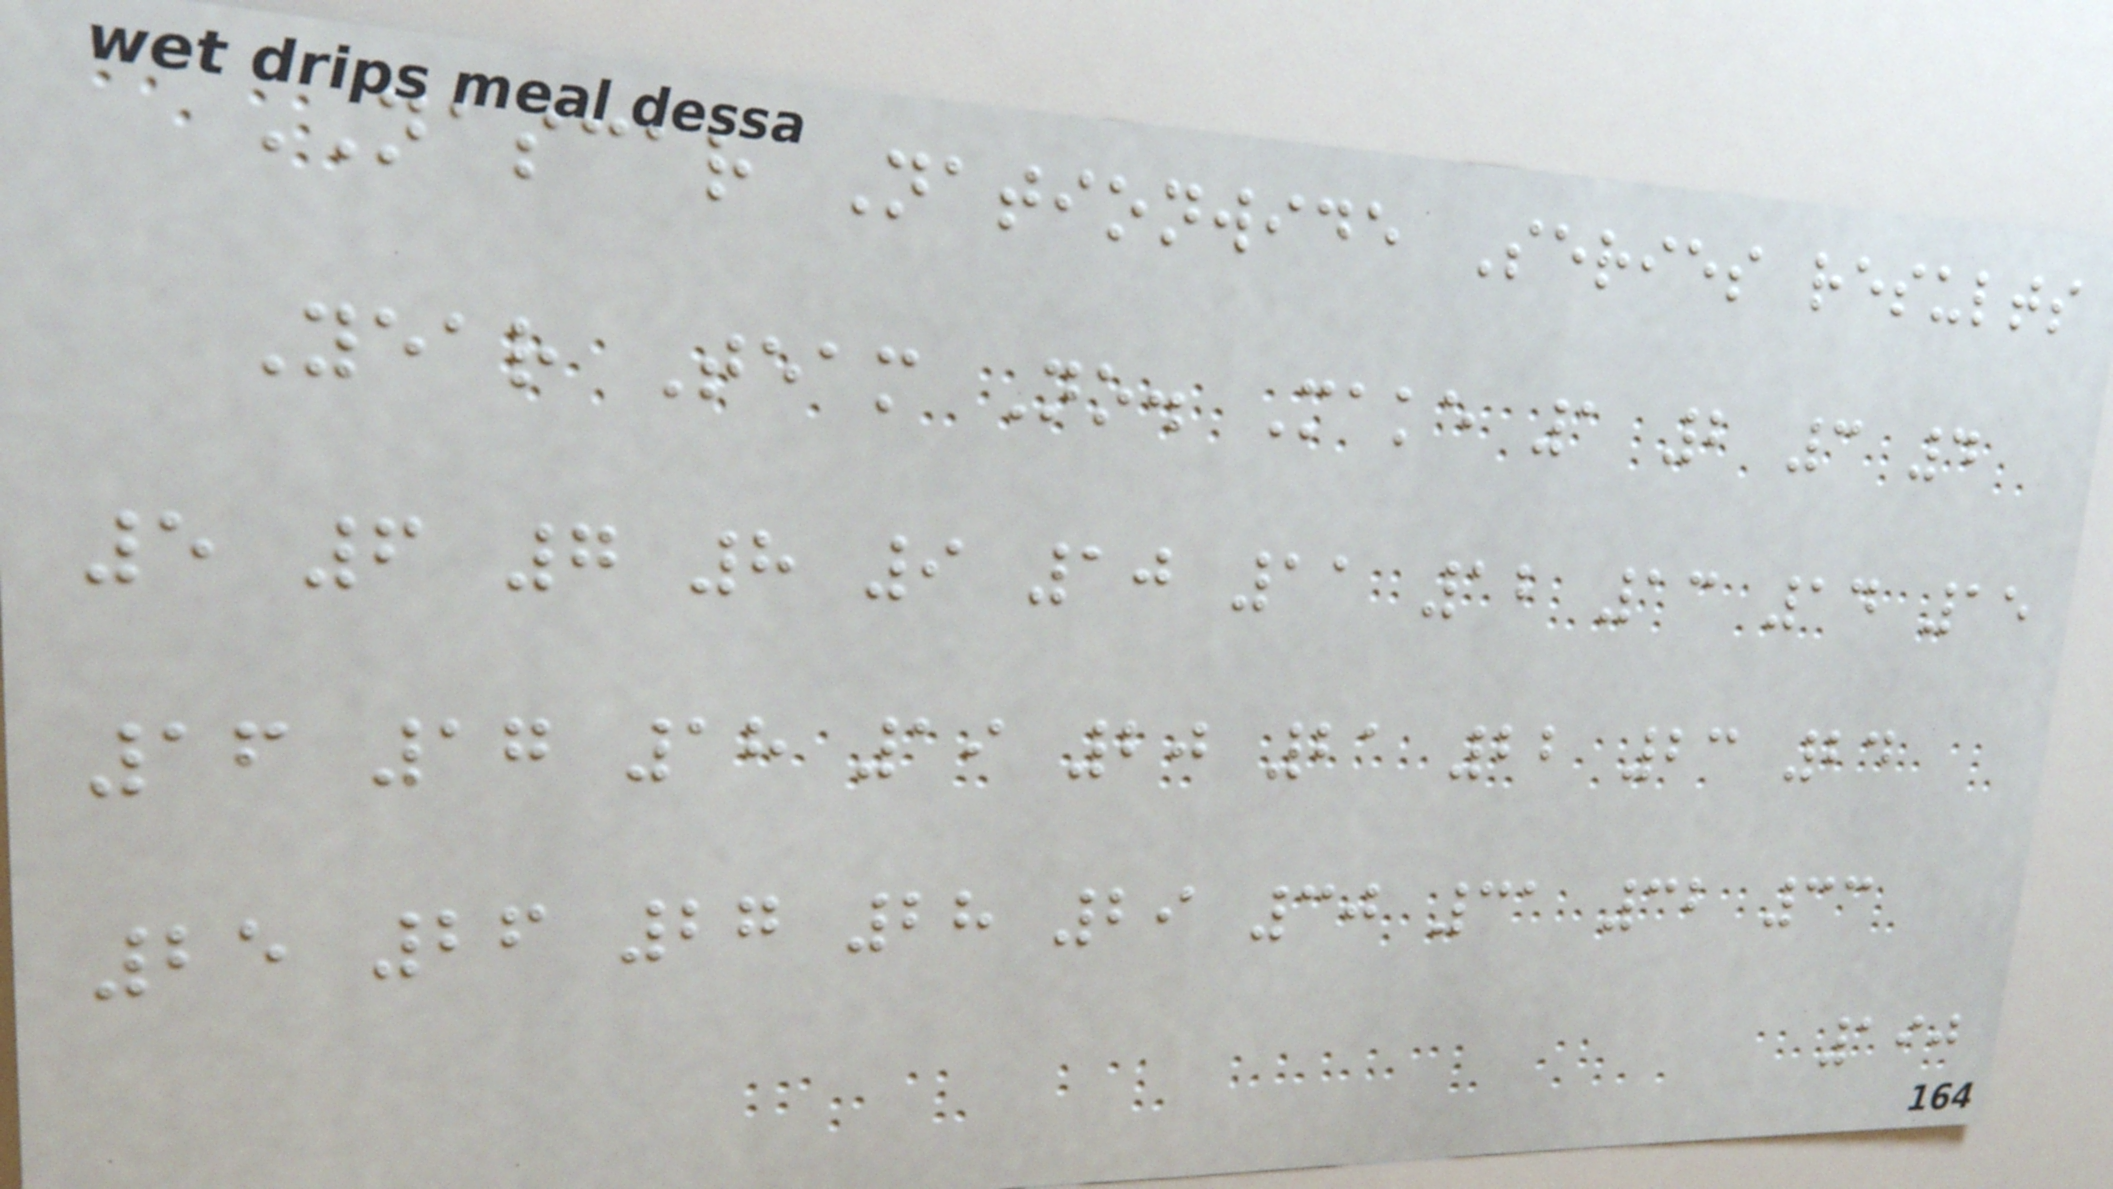NASCAR Nationwide Series results
Year Team No. Make 1 2 3 4
5 6 7 8 9 10 11 12 13 14 15
16 17 18 19 20 21 22 23 24
25 26 27 28 29 30 31 32 33
190
